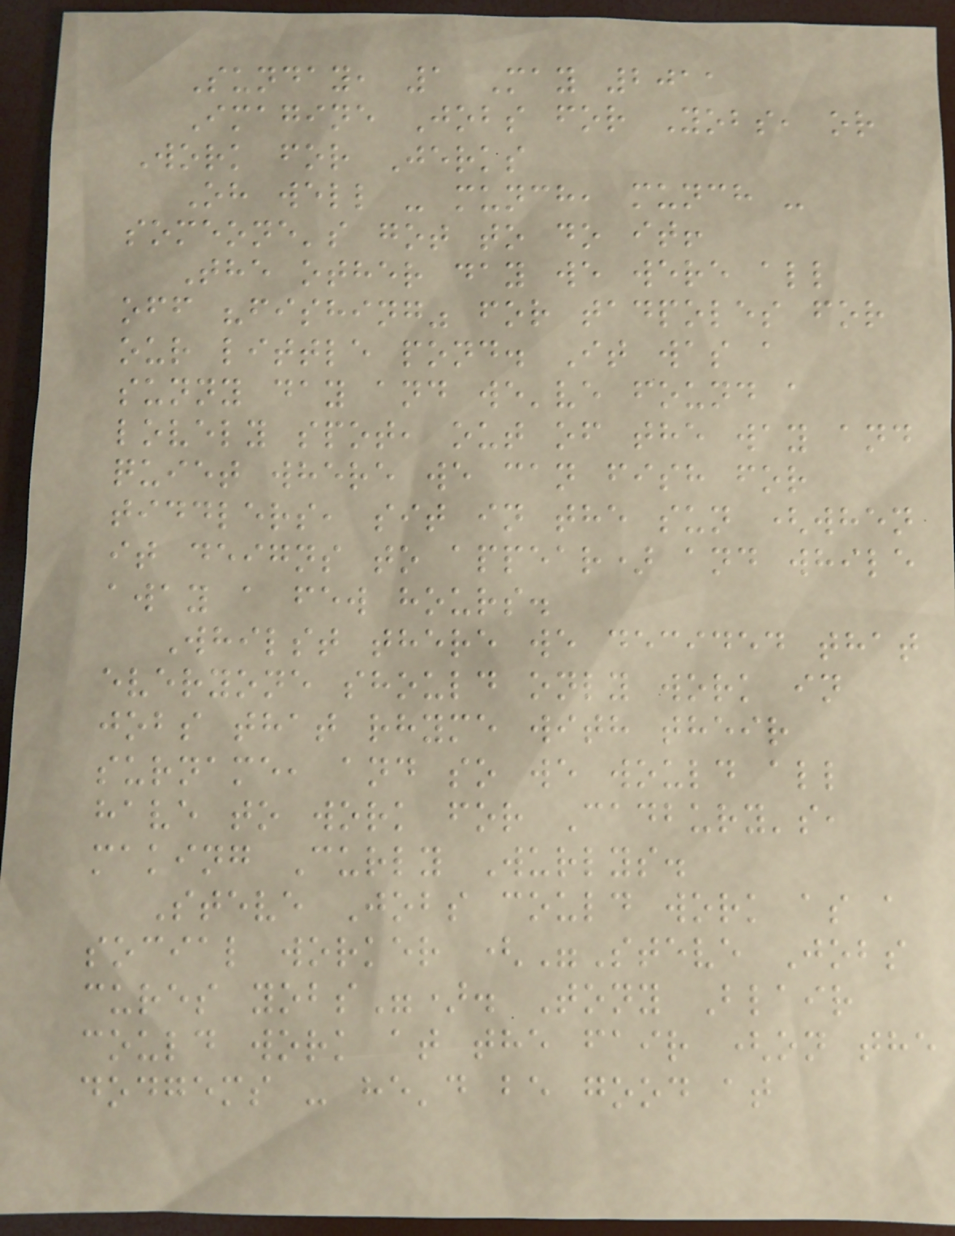Sunday, 1 May 2011
Imagine Jobs for Yobs, or
Work for Jerks
Oh well - munch, munch -
someone's got to do it!
The other day we were all
off "fishing" for tadpoles for
our little pond. It was a
sunny day and we've found a
lovely spot, out of the way and
quiet where we can fish for
tiddlers, sit in the sun (when
it deigns to appear) and while
away a few hours.
Whilst there we decided that
everyone should only work in
jobs that rhyme with their
surname, and so we would all
have to work for Cadbury's,
making Curly Wurlys.
Steve Jobs could work as a
social worker ("Steve Jobs
cures yobs"). Tony Blair
could work at the fair (on the
dodgems - he'd be good at
